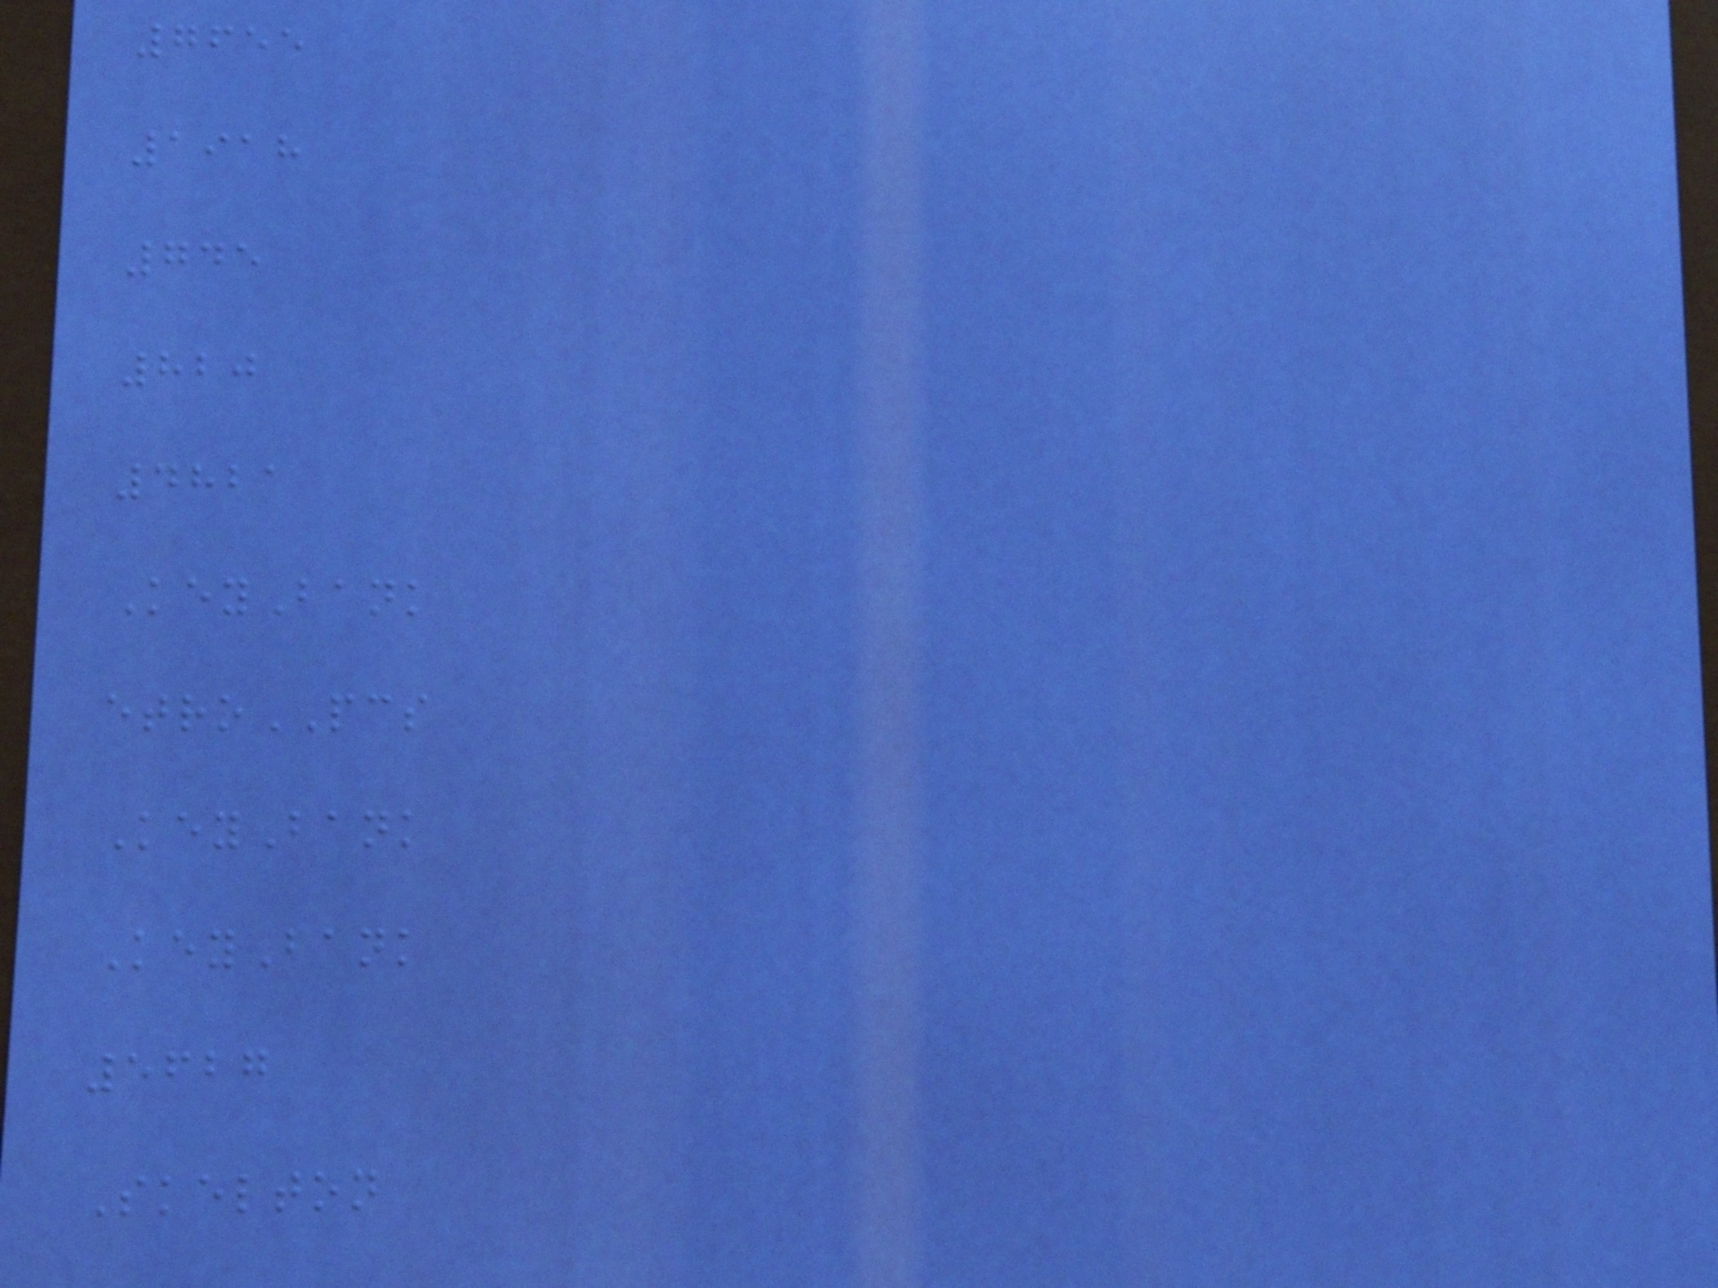7655
1918
745
820
4821
KeyBank
etroPCS
KeyBank
KeyBank
5627
Skelton
